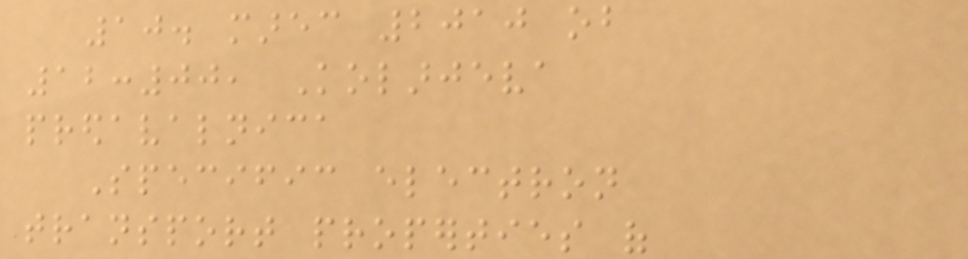10. marec 2010 ob
12:00, Kolarjeva
predavalnica
Specific electron
transport properties of
